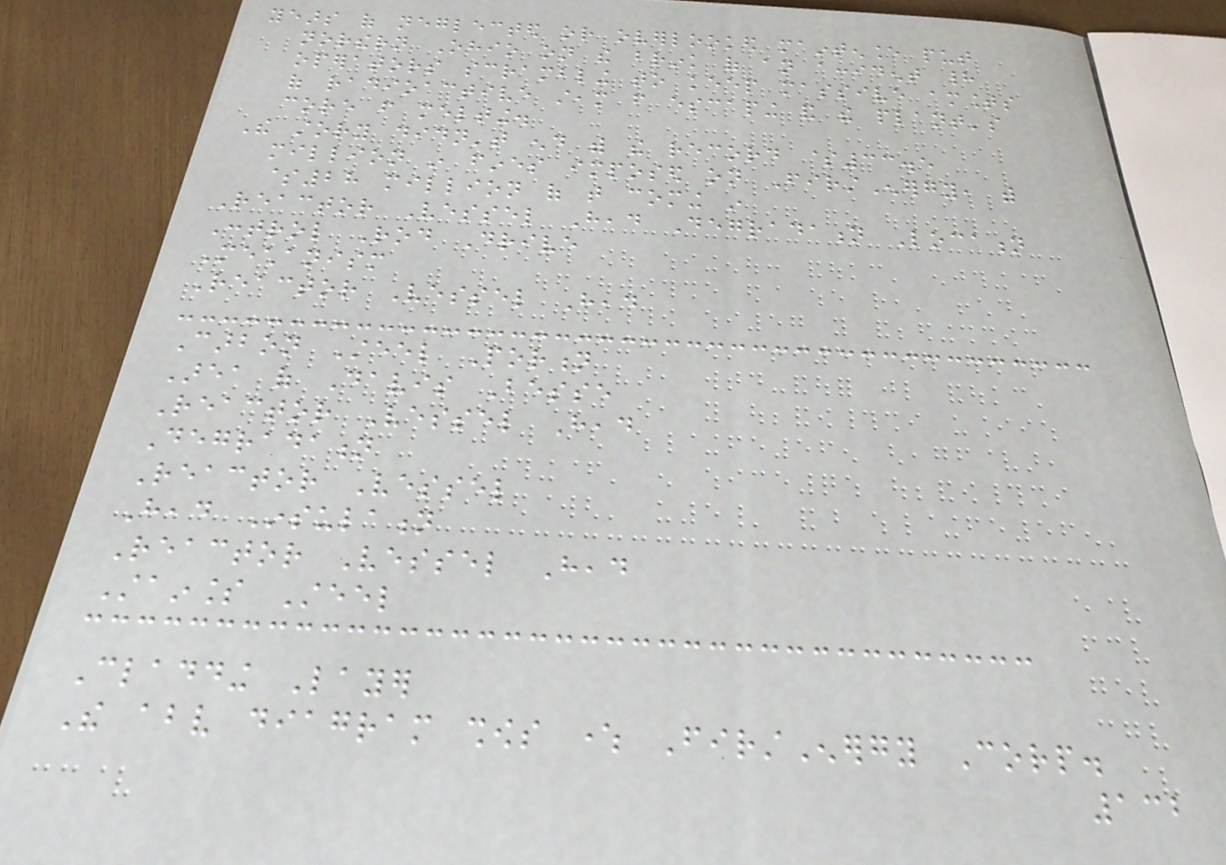years of neglected or overlooked maintenance put
northern Ohio on the brink of an accident had
operators scrambling to keep massive amounts
of radioactive steam from escaping and the plant's
core from melting.
The story didn't end with the record $33.5
million in fines imposed on FirstEnergy, with
$28 million of that coming in
Reactor Vessel Head Degradation Location
Control Rod Drive
Mechanism
Reactor Vessel Head
Carbon Steel Portion
Area of Davis Besse
Reactor Vessel Head
Degradation
Reactor Vessel
Head Insulation
Reactor Vessel Head
Stainless Steel
Cladding Layer
The above diagram shows where FirstEnergy Corp.
132
